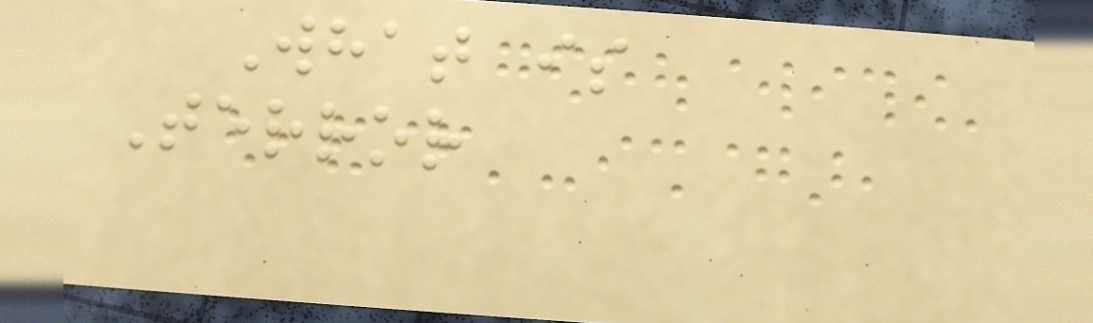What is
Terror
